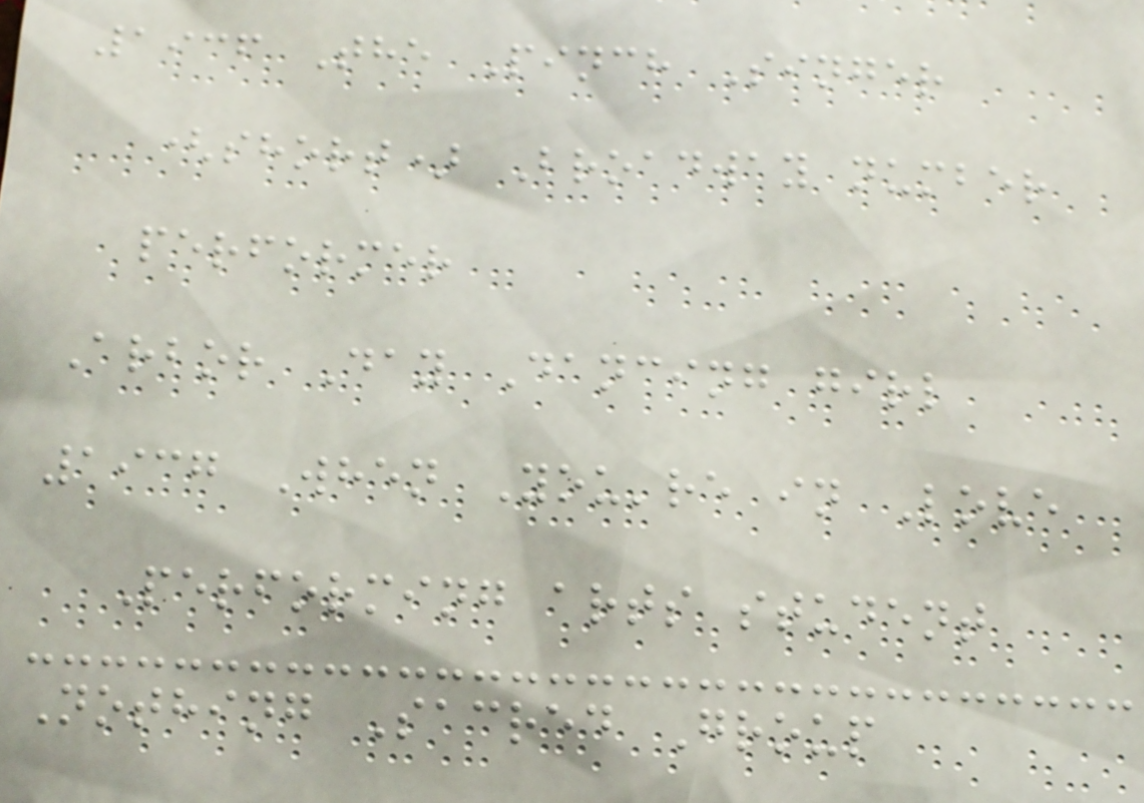1936 The Pinch Singer
(short) Broadway number
performer
Arbor Day Dancing girl
1937 When You're in Love
Performing arts student
Nothing Sacred Group
